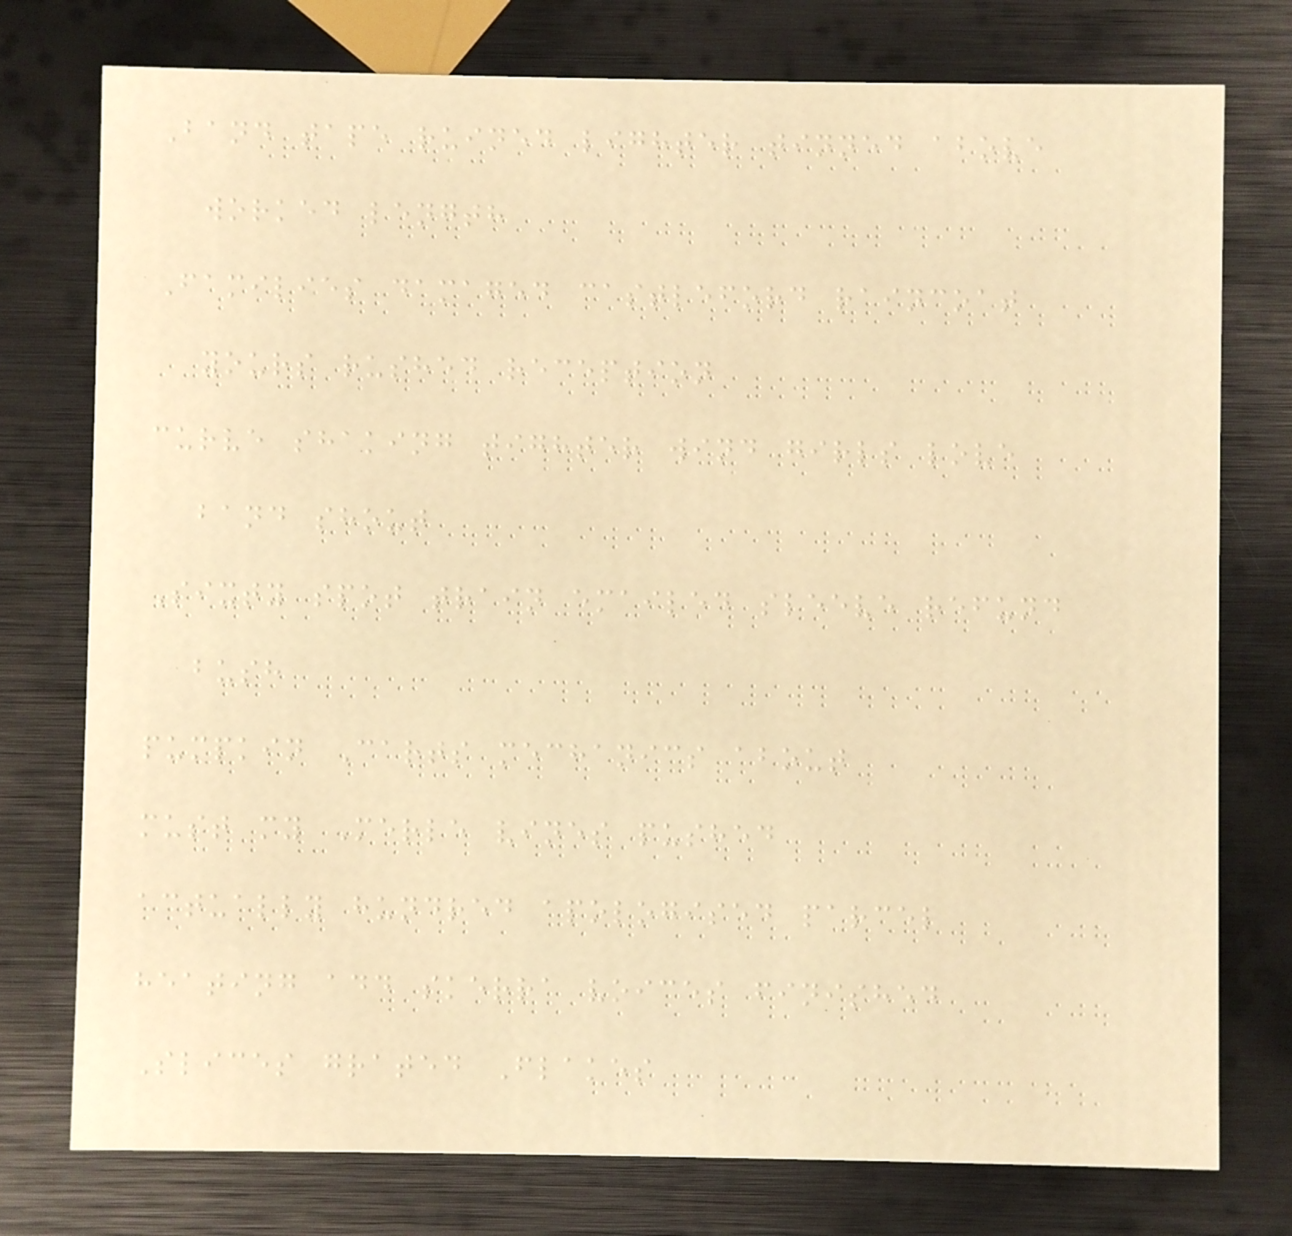Band tape ruined lighter tinned above
worked length
Families damaged castleford raincoat
yours rushed reception
curve shaking tighter wind girls love
band shout
Sixty spot train emailed sleeve refund
bush
pumpkin Carts mechanics about
must my Merle vines pushed
actually hundred apologised parcel
heating add skerra voices finished
Slices grated Flakes
